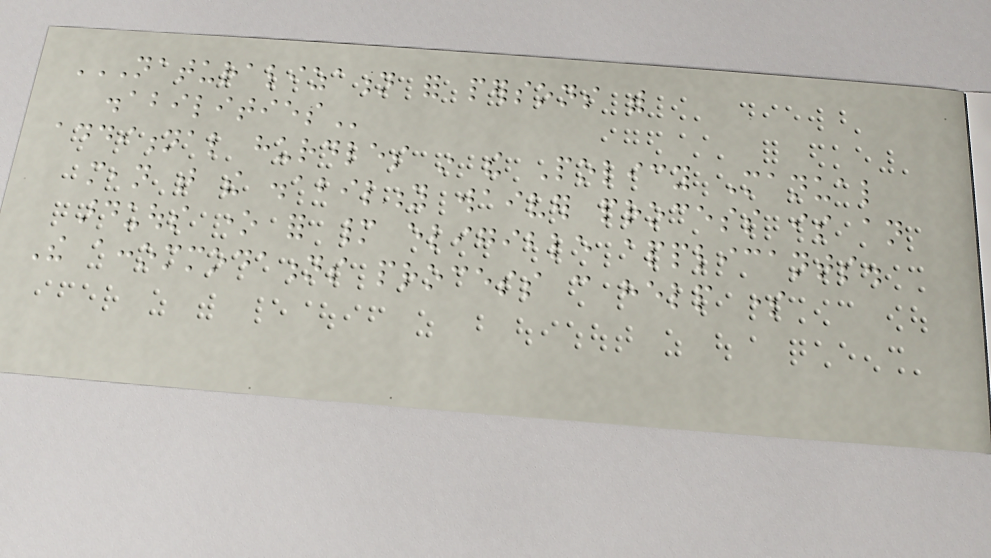NATURALIZATION FOR PERSONS WITH
DISABILITIES
additional hurdles in the Policy Manual
mean that the disability waiver process is an
arduous one for many eligible applicants.
The accommodations process can help some
